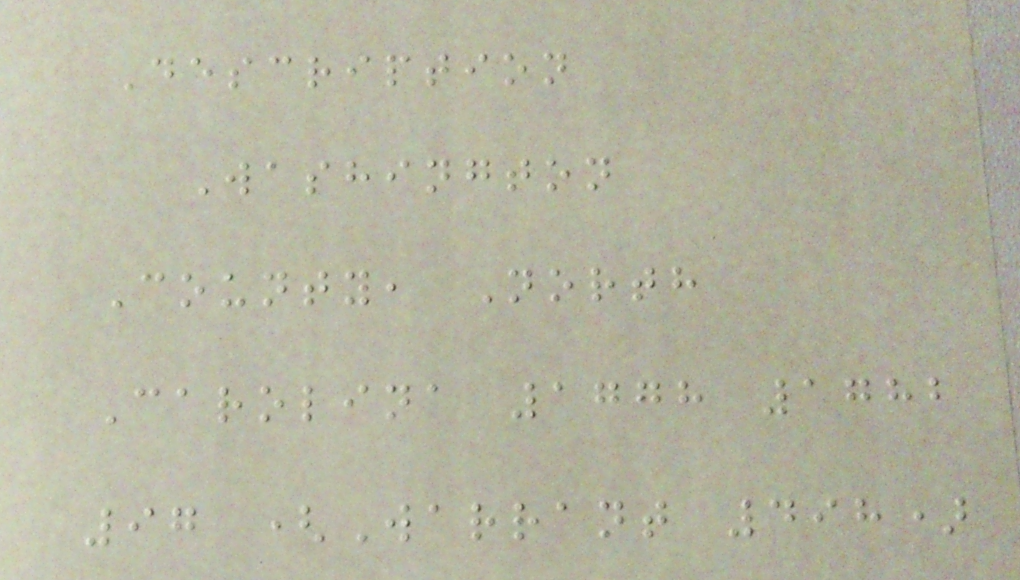Description
Washington
County, North
Carolina 1778 1782
97 (Warrant 498)
